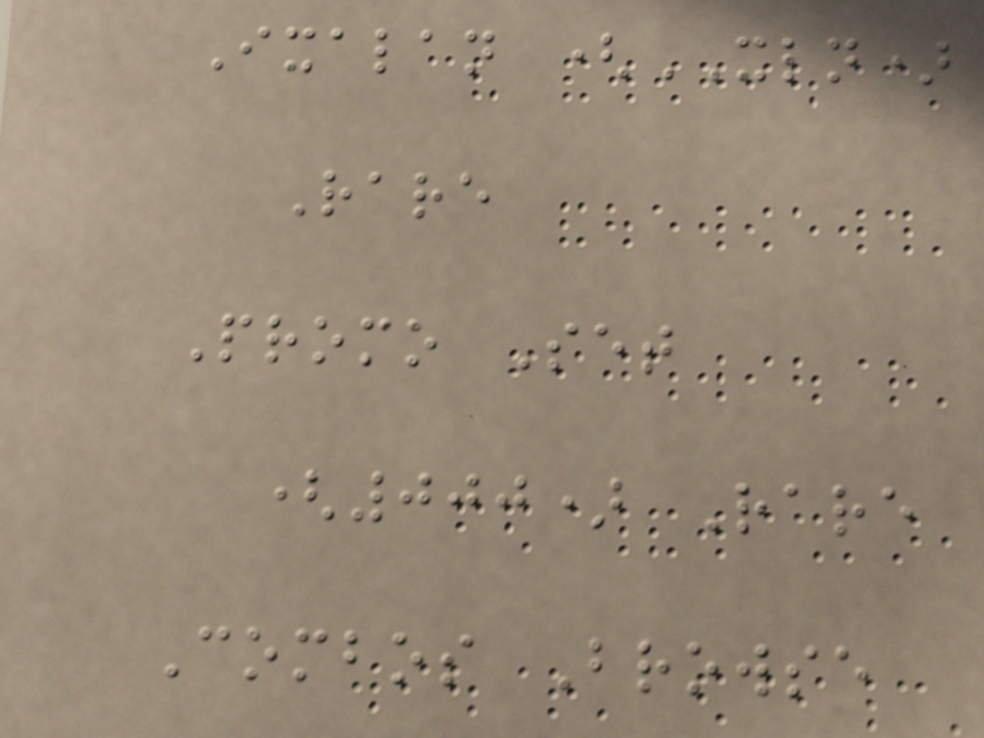Ixalan (XLN)
Rare
Promo Set
(000) Rare
Combos Browse
